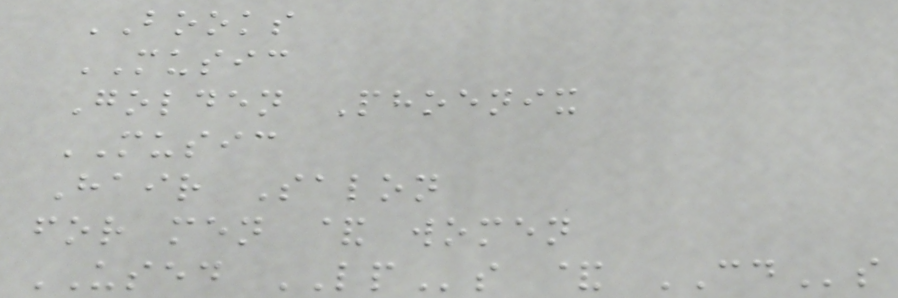BOOKS
MUSIC
Golden Phoenix
MUSIC
Hair Salon
for men & women
USED LPs & CDs
